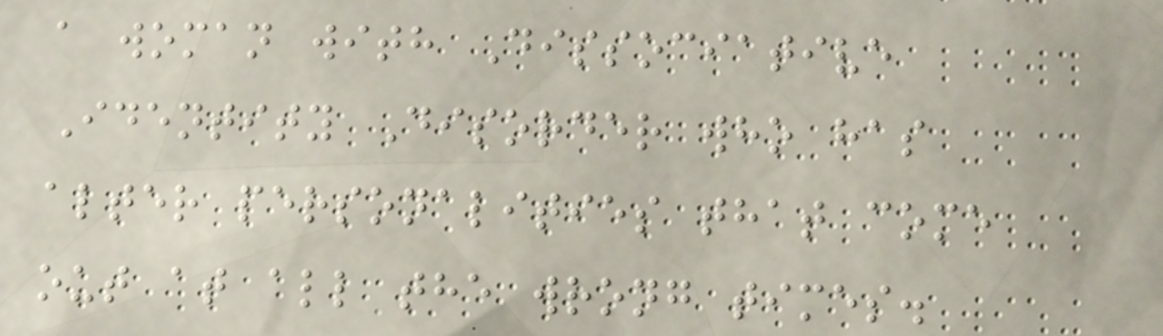a woman with Dissociative
Identity Disorder who has
alter personalities that come
out at all the wrong times.
